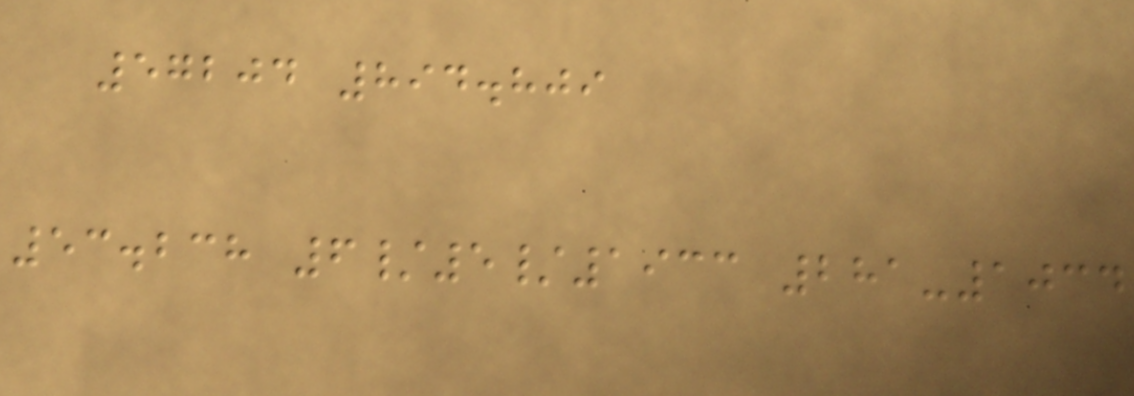57204 894.809
53.238 6/5/1933 281-1034
